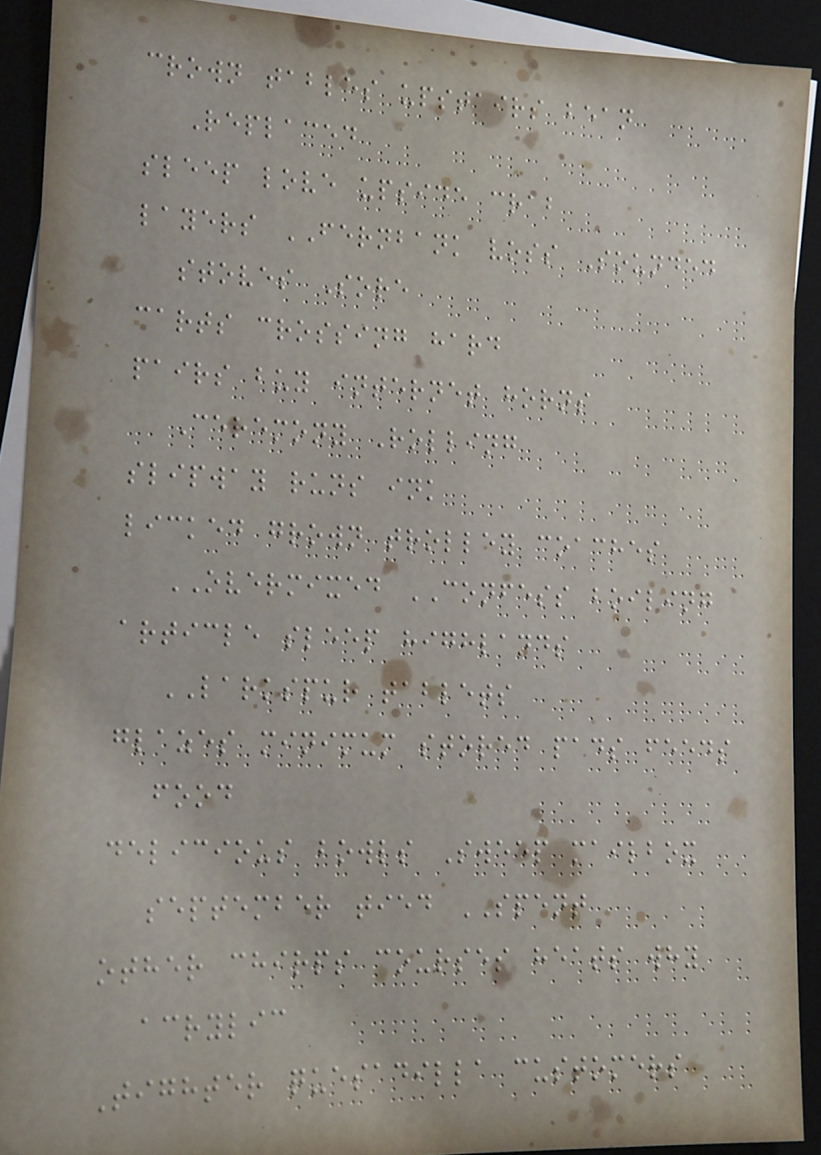crown tables upstairs bean
Replaced
sleep love upside crab
layers FERNBANK voss Sounded
stoves Sore
carts crossing hard
pairs buy internet horns
Ceremony Rolling
slipway runs ink
licked grown trolley coaches
OVERMIXED CONFESS boiling
article sleep highlands
LARKSPUR tablets
glazes minimum stored pads feeds
food
delicious bowls Sweep mailbox
september tied SPENT
other chirps courses heats why
acrylic
Tighter quesadilla customers
